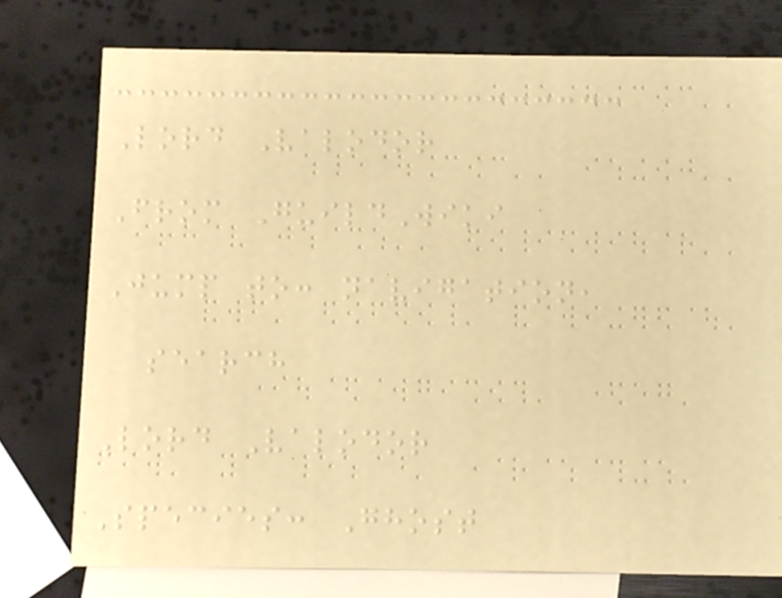Lord Valodor
From GuildWiki
Jump to: navigation,
search
Lord Valodor
Species: Ghost
